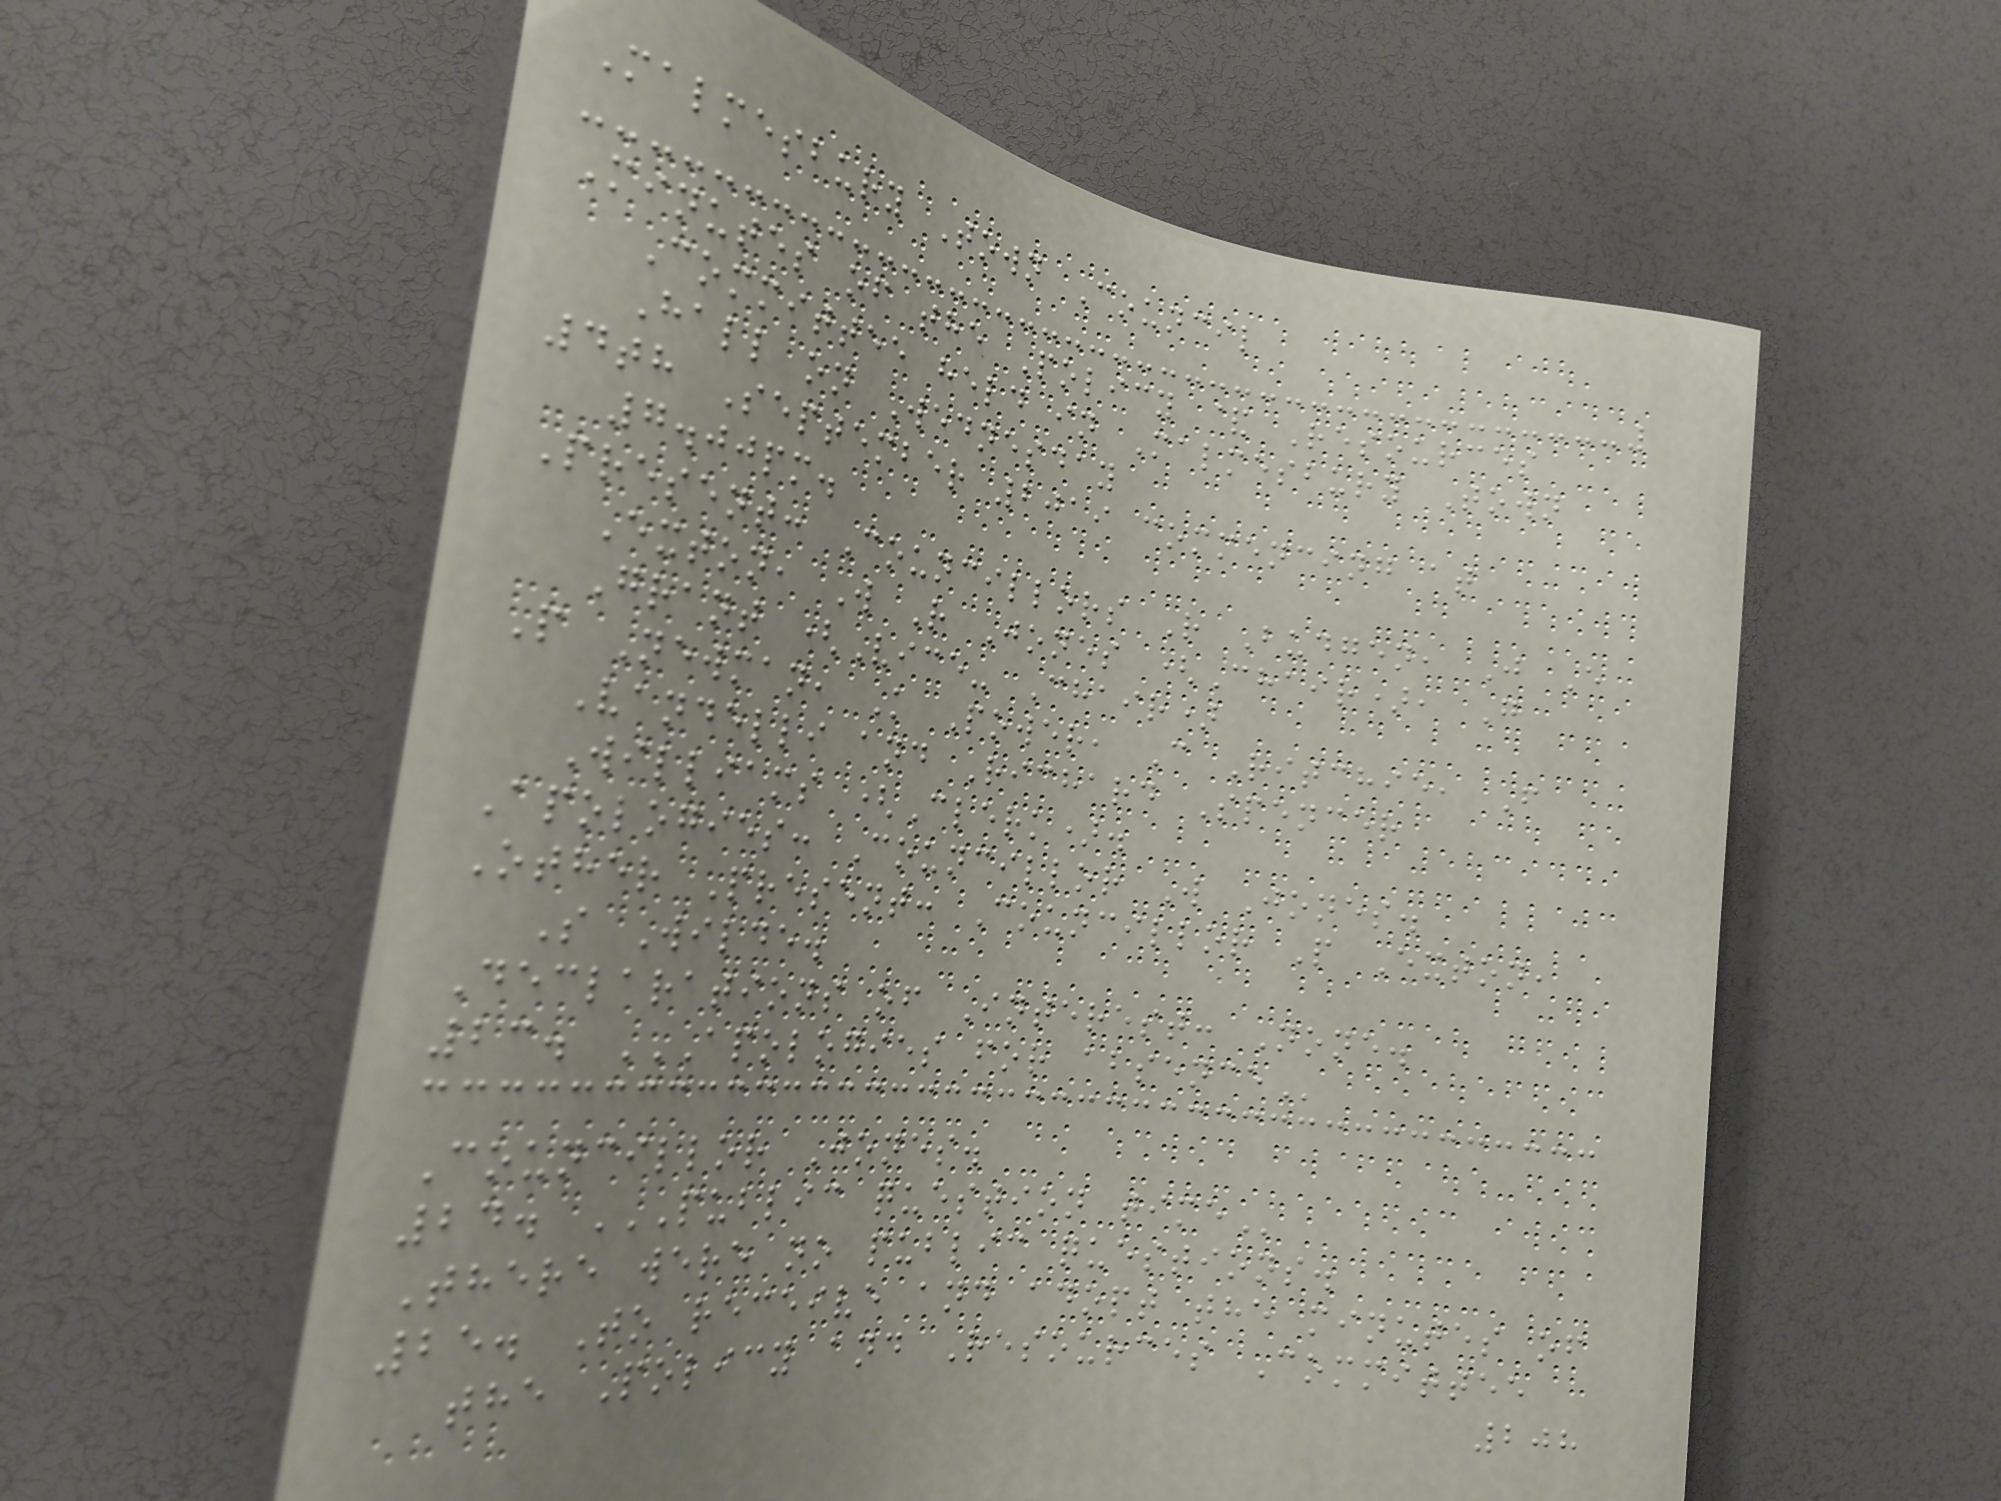Malmesbury Town Council
Minutes of the Policy & Resources
Committee held in Malmesbury Town
Hall on Wednesday
4th September 2019 commencing at
7.00pm.
Present: Councillors R Budgen, J E
Exton, W R Jones (Chair), G
Grant (Vice- Chair)
P Newman, K Power, C Ritchie, F
Vandelli and Richard Spencer
Williams (Clerk).
Apologies: Councillor W Jones.
Other Present: Councillor P Exton,
S Wilde.
Declarations of Interest: None.
23. APOLOGIES FOR ABSENCE
Councillor Jones.
24. PUBLIC QUESTION TIME
There were no public questions.
25. To receive and adopt the minutes of
the Policy and Resources Committee
208
